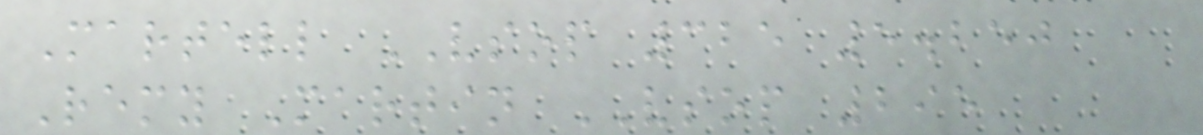Martell VSOP 325 5.250
Remy Martin VSOP 295
